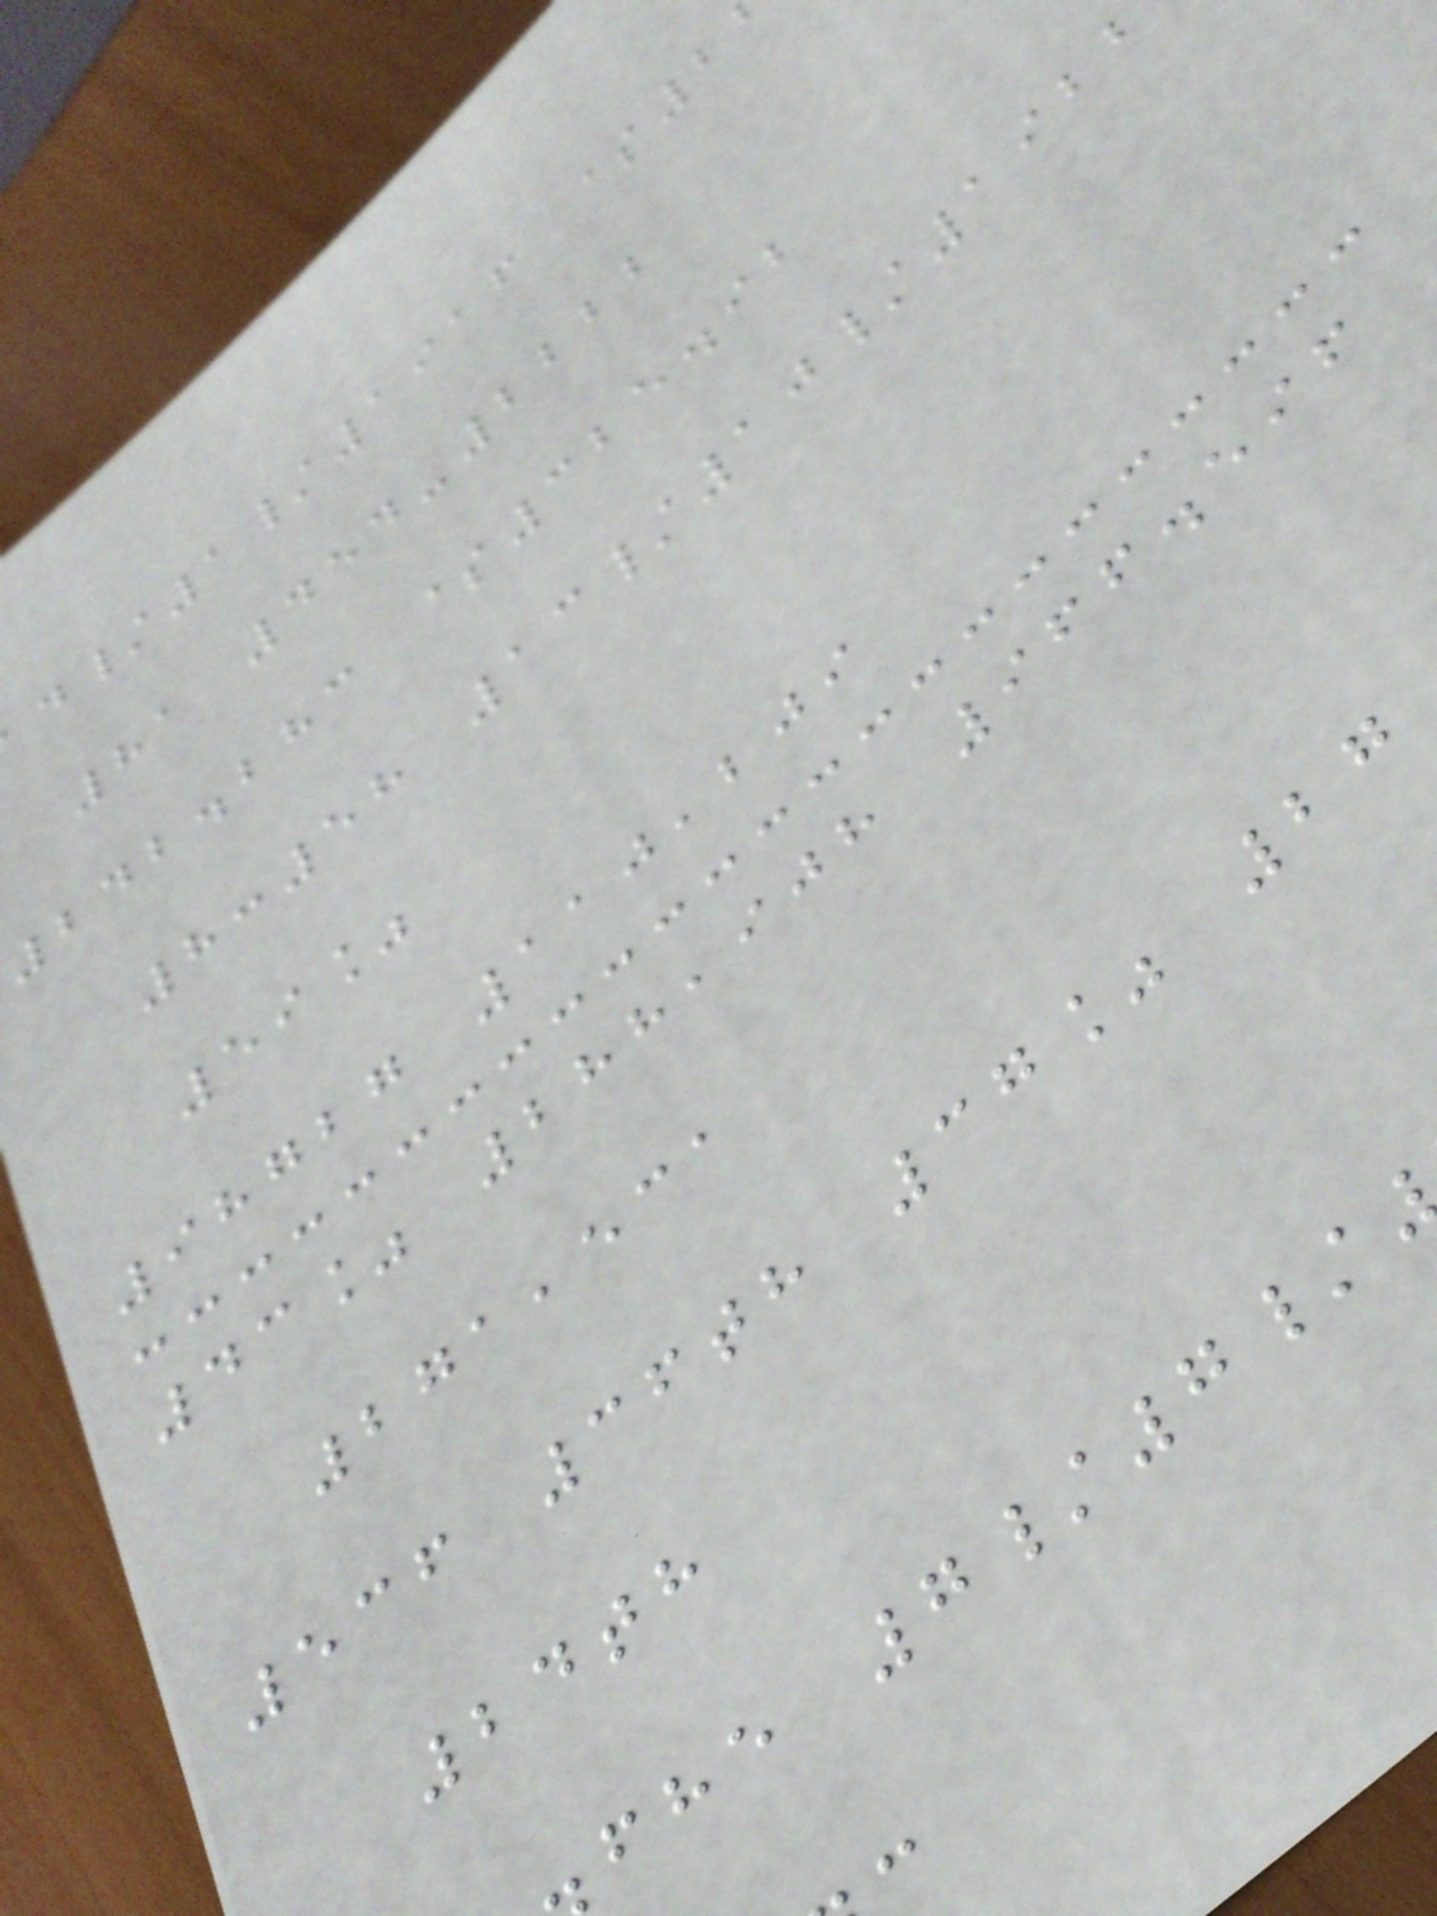/1/1916 $2
81 454-2222
242.283 $325.92
8:58 13/10/1922
59%
98727 110,209
43% 288,908 966.596
271,531
536 36th 37% 27
24th
fhe 7/7/
